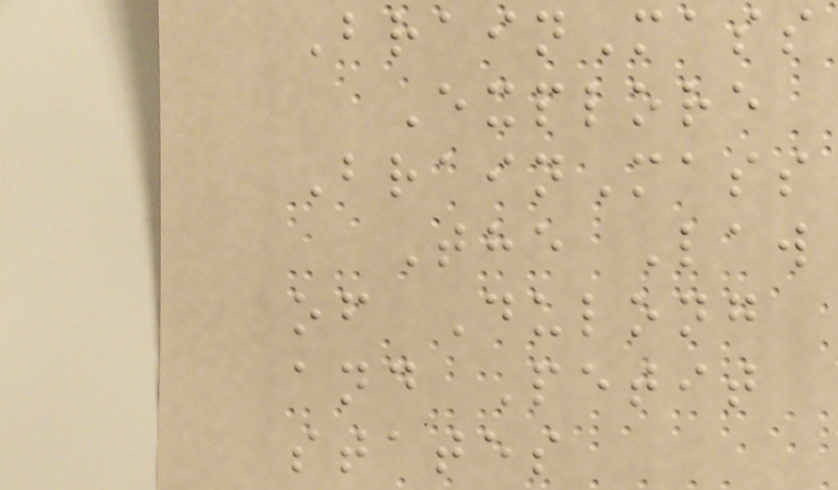BrainMass
Explore
BrainMass
The Law
of Dulong
and Petit
states
